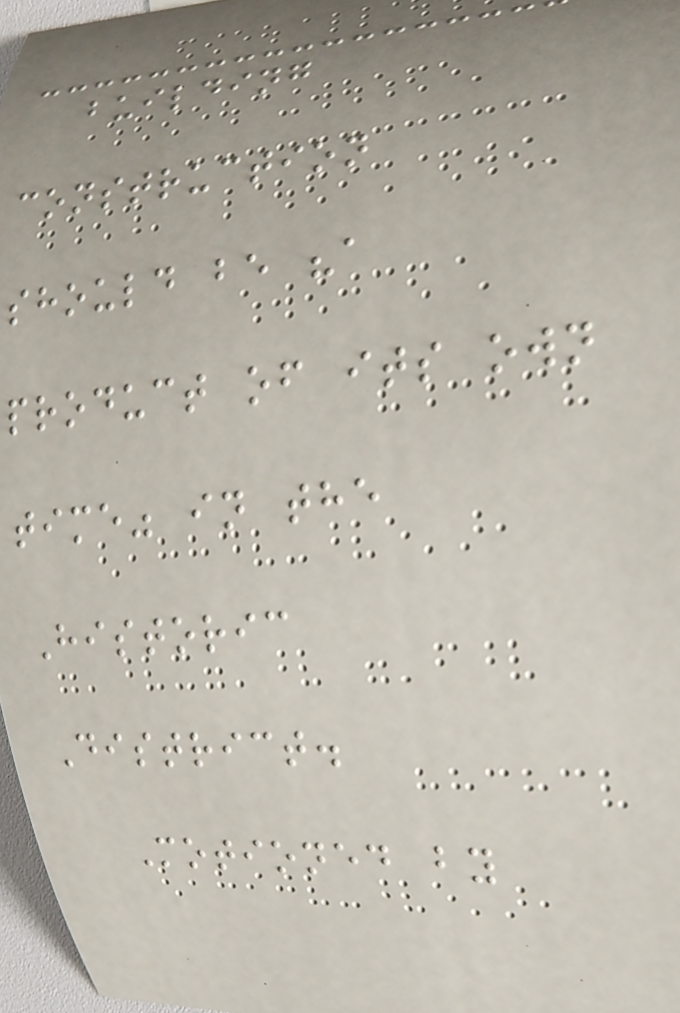building
construction
should be "a
product of its own
time" in the
Historic
District.
Motioned by
